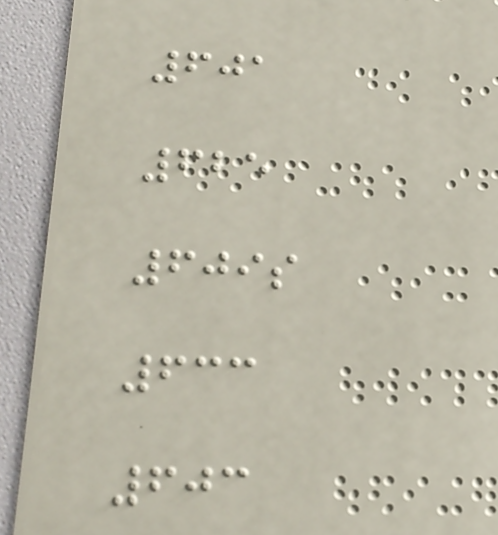601
625
609s
633
603
